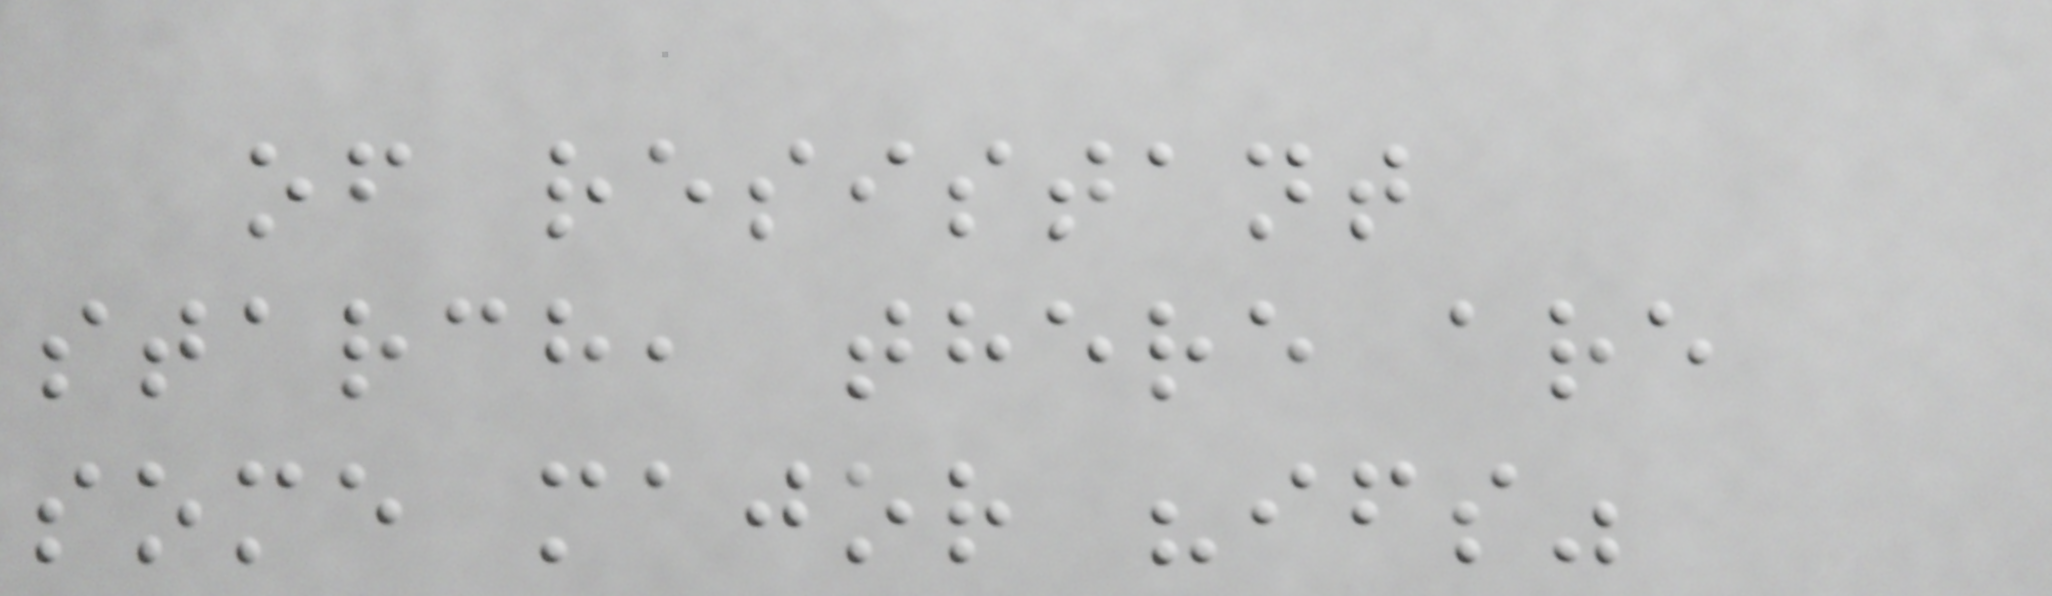of resistant
starch, there are
some major "ifs"
